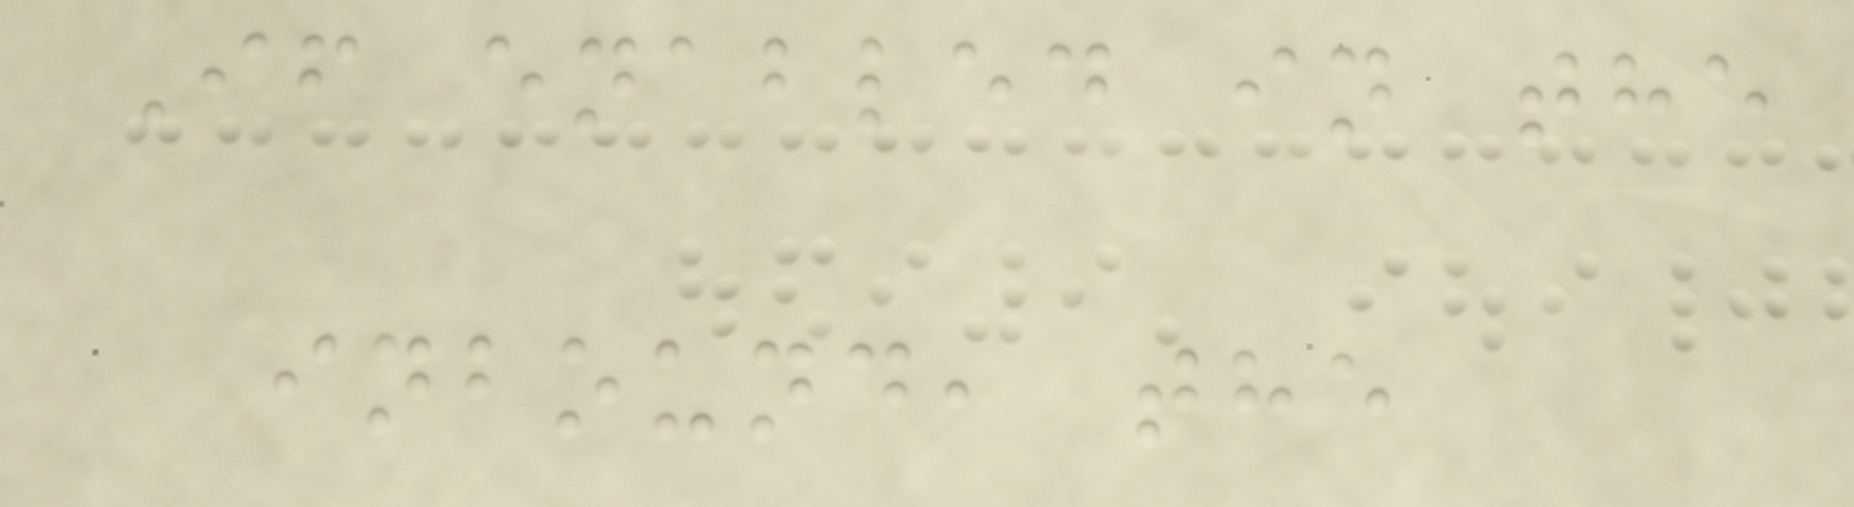If enabled in the
inbound, the
